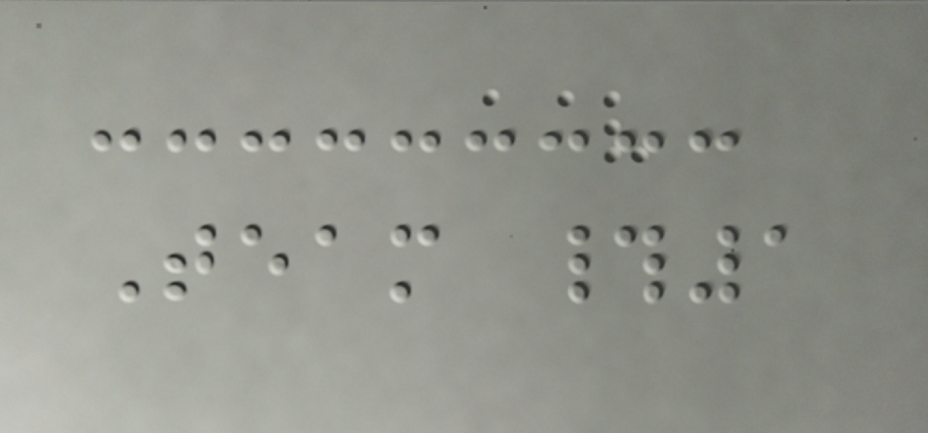Team #1
